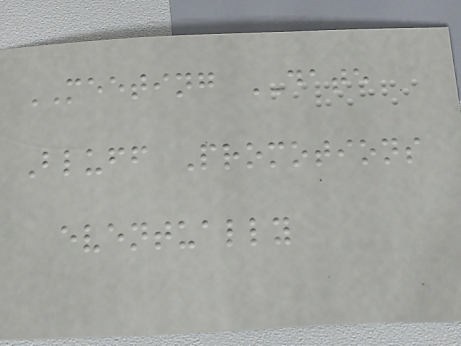MEETING DATE
Bluff Promotions
eventually
